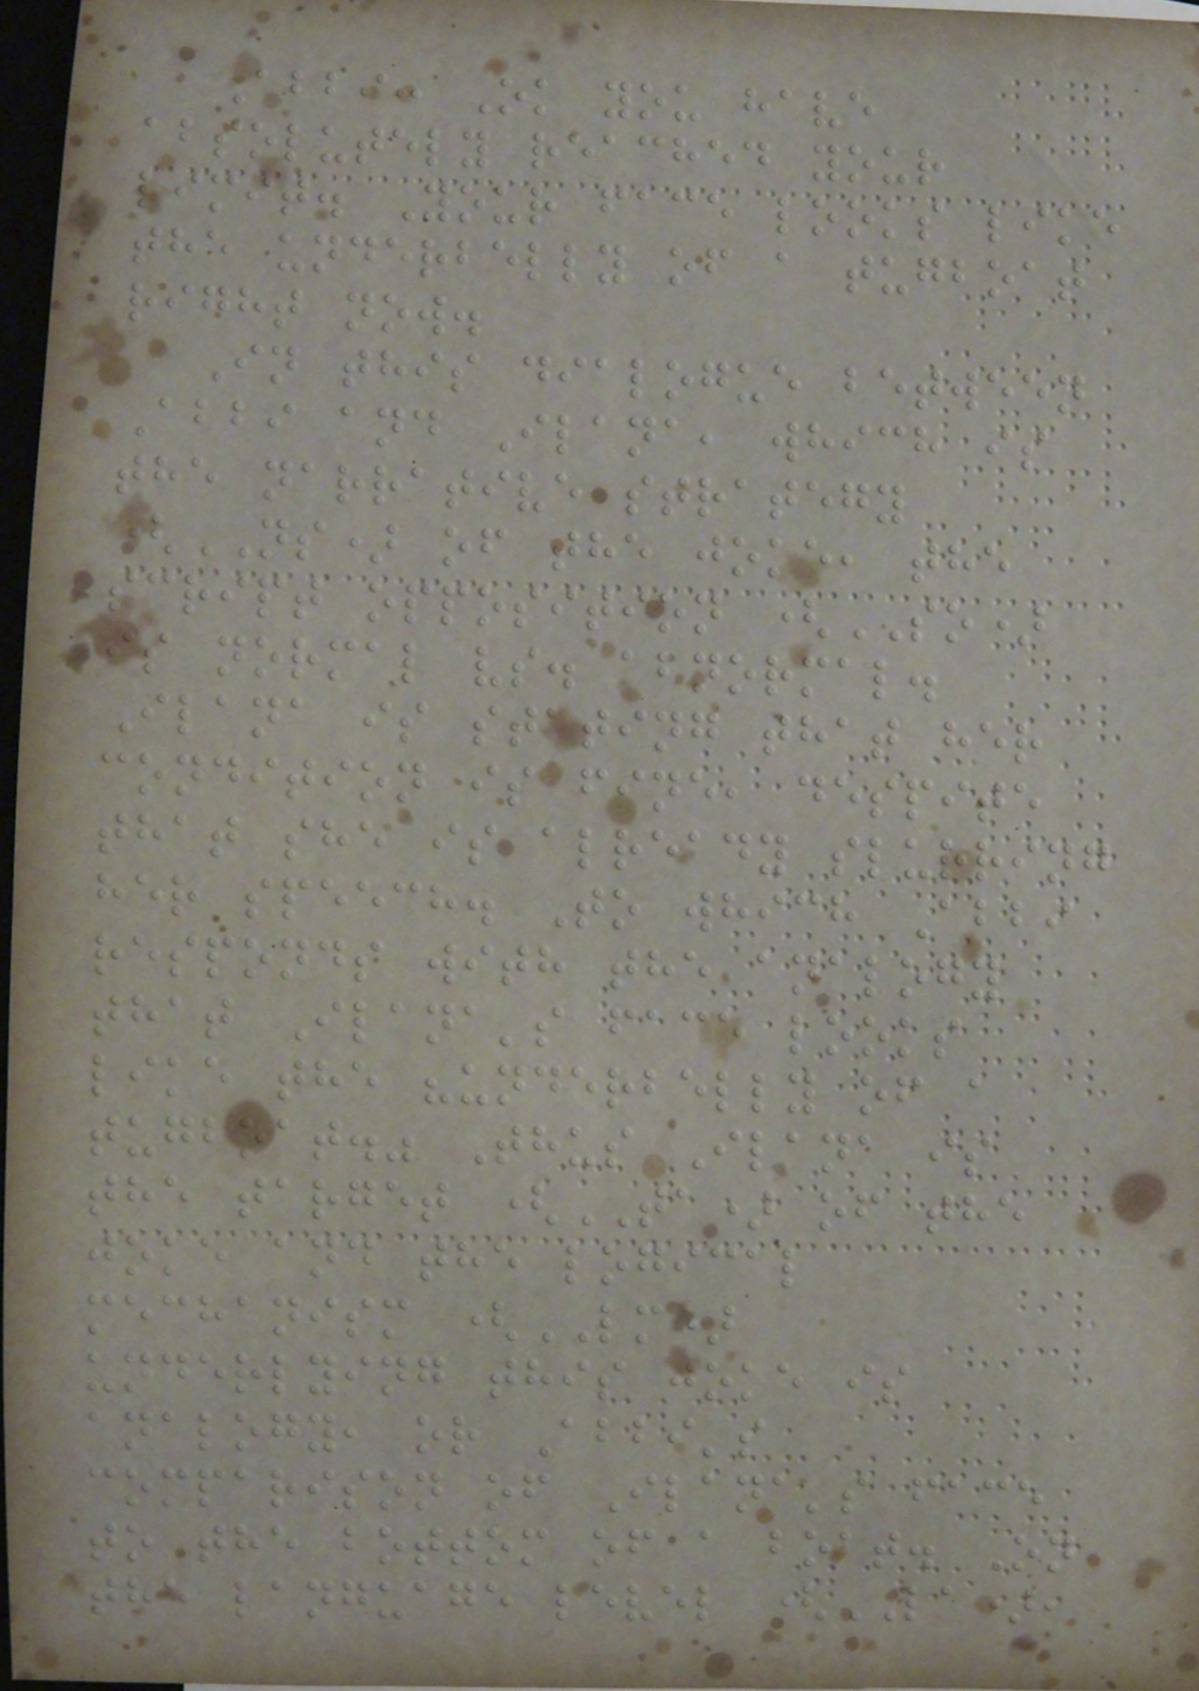Abbi: Ok you have
absolutely reached your
limit. Your face looks like
the underbelly of a tugboat
right now.
In this dialogue between
Abbi and Ilana, which is
the narrative strategy
(NS) of the joke, the
script opposition (SO)
is normal vs. abnormal.
Ilana is stating that her
condition is fine, despite
that she is already slurring
her speech. To which Abbi
responds with the analogy
that Ilana's face looks
like the "underbelly of a
tugboat." Thus Ilana is
the target (TA) of the
joke and the logical
mechanism (LM)
underlying this joke is
analogy, or Abbi's
comparison of Ilana's face
to the bottom of a boat. On
the language level (LA),
